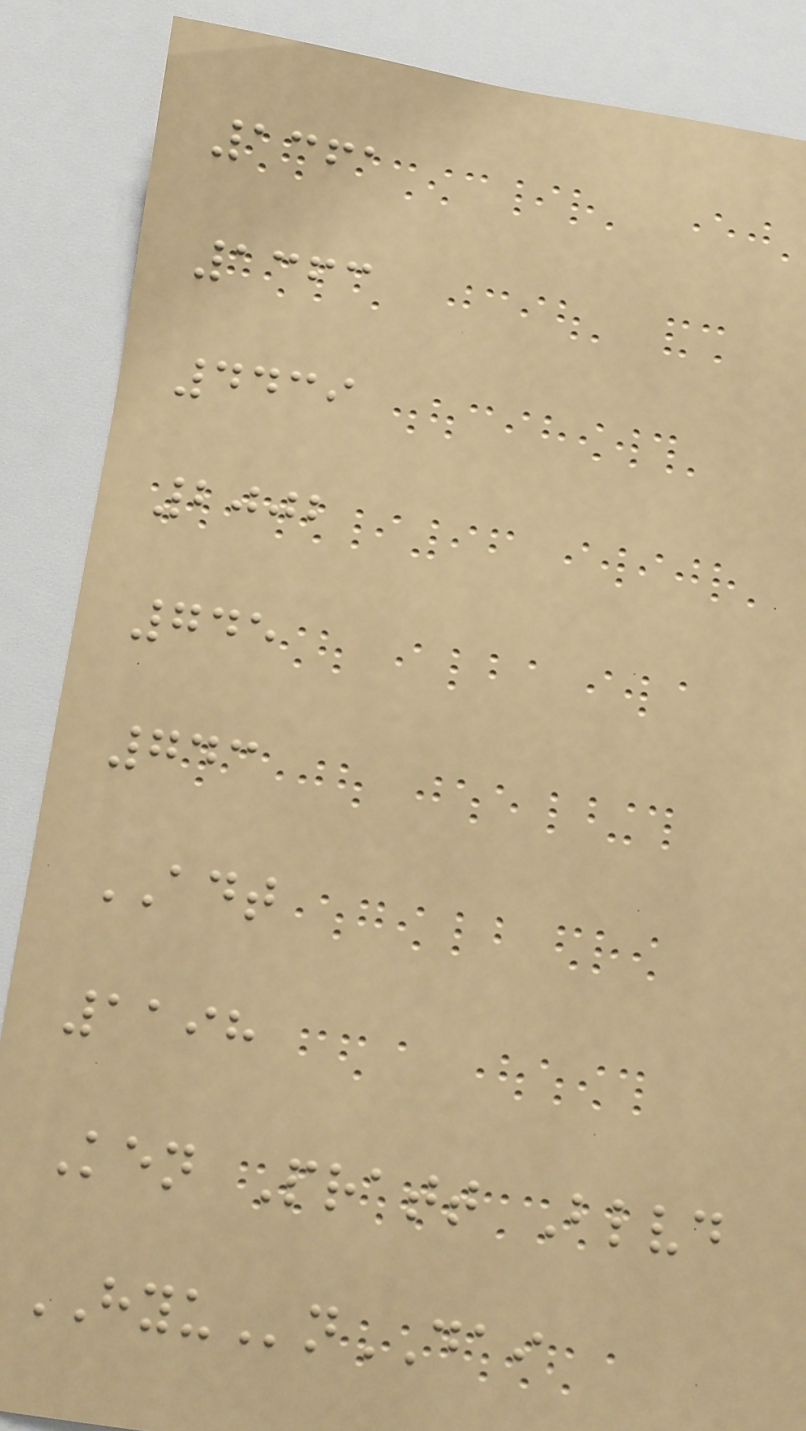1361
1363
4439
2002
745
743
ADT
1198
Ken Pratt Blvd
HYUnDAI
